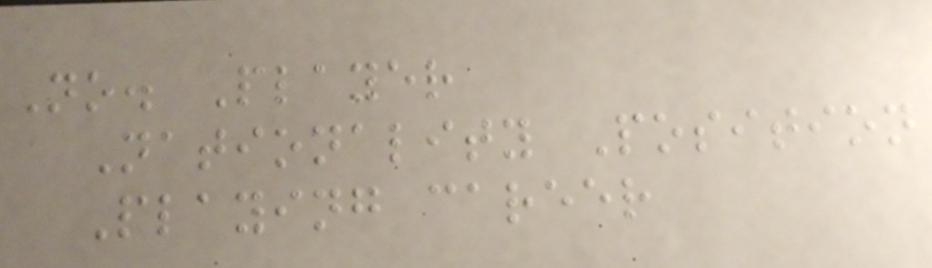No. Player
Nationality Position
Playing career
